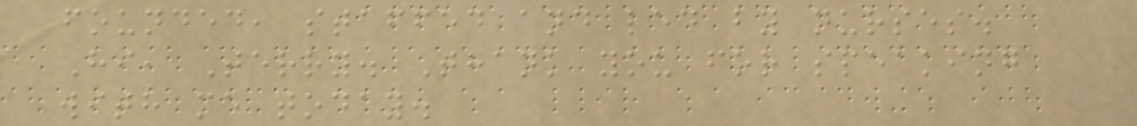founded, staffed and led by nurses.
Hi, Terry. Thank you for speaking
with me today.
